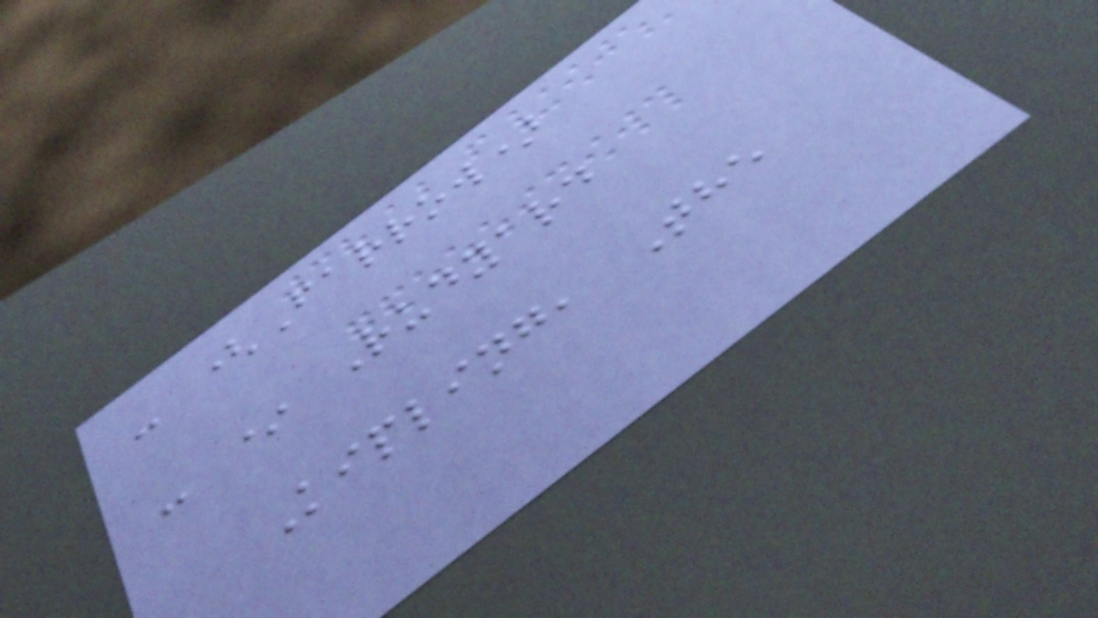- (Farrow)
- * Rudyard
Kipling, The
